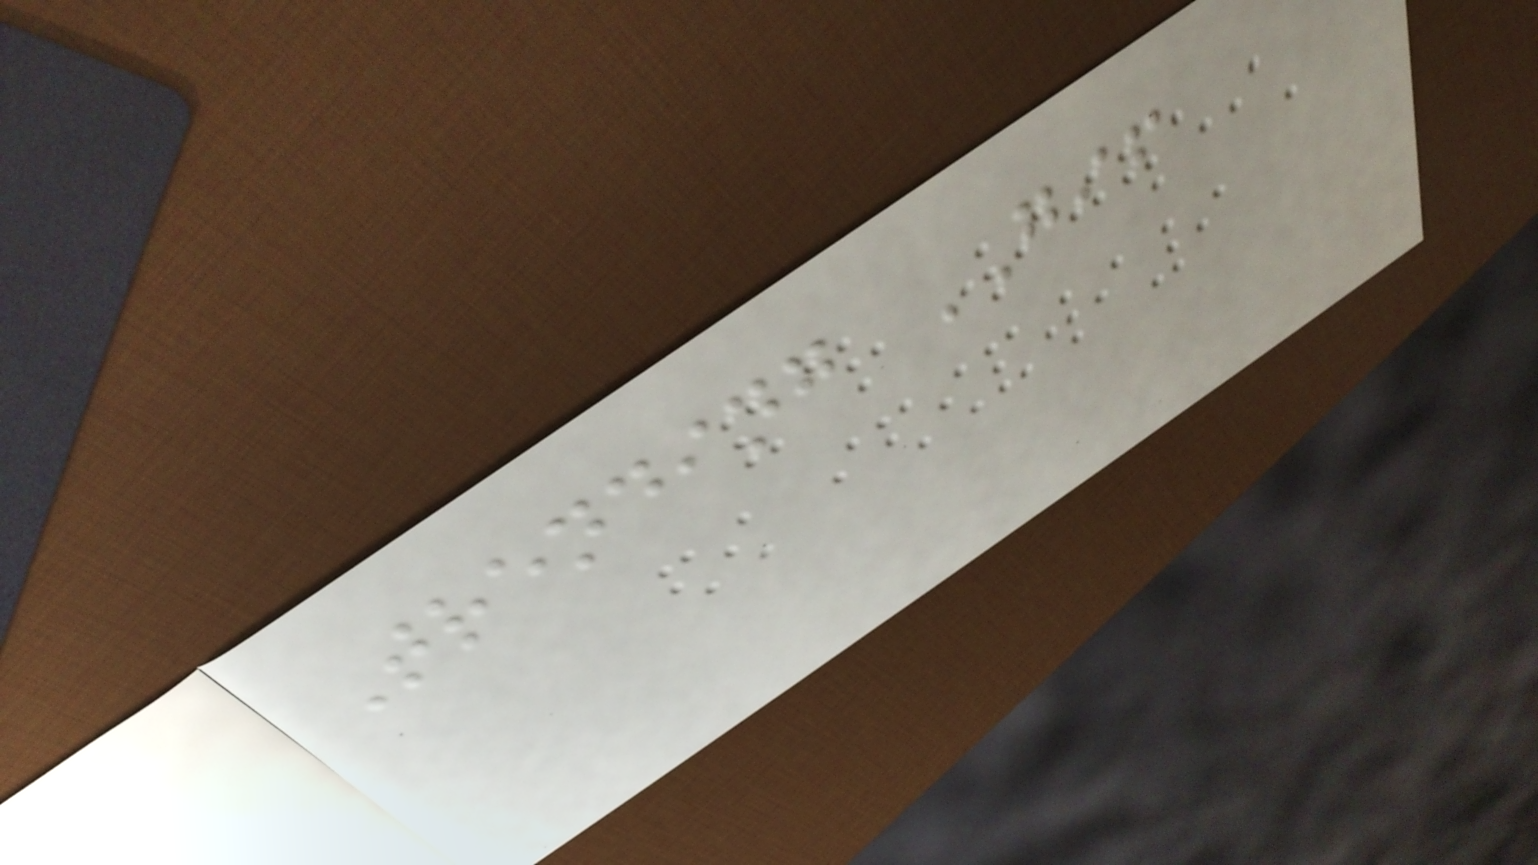Trending GIF
